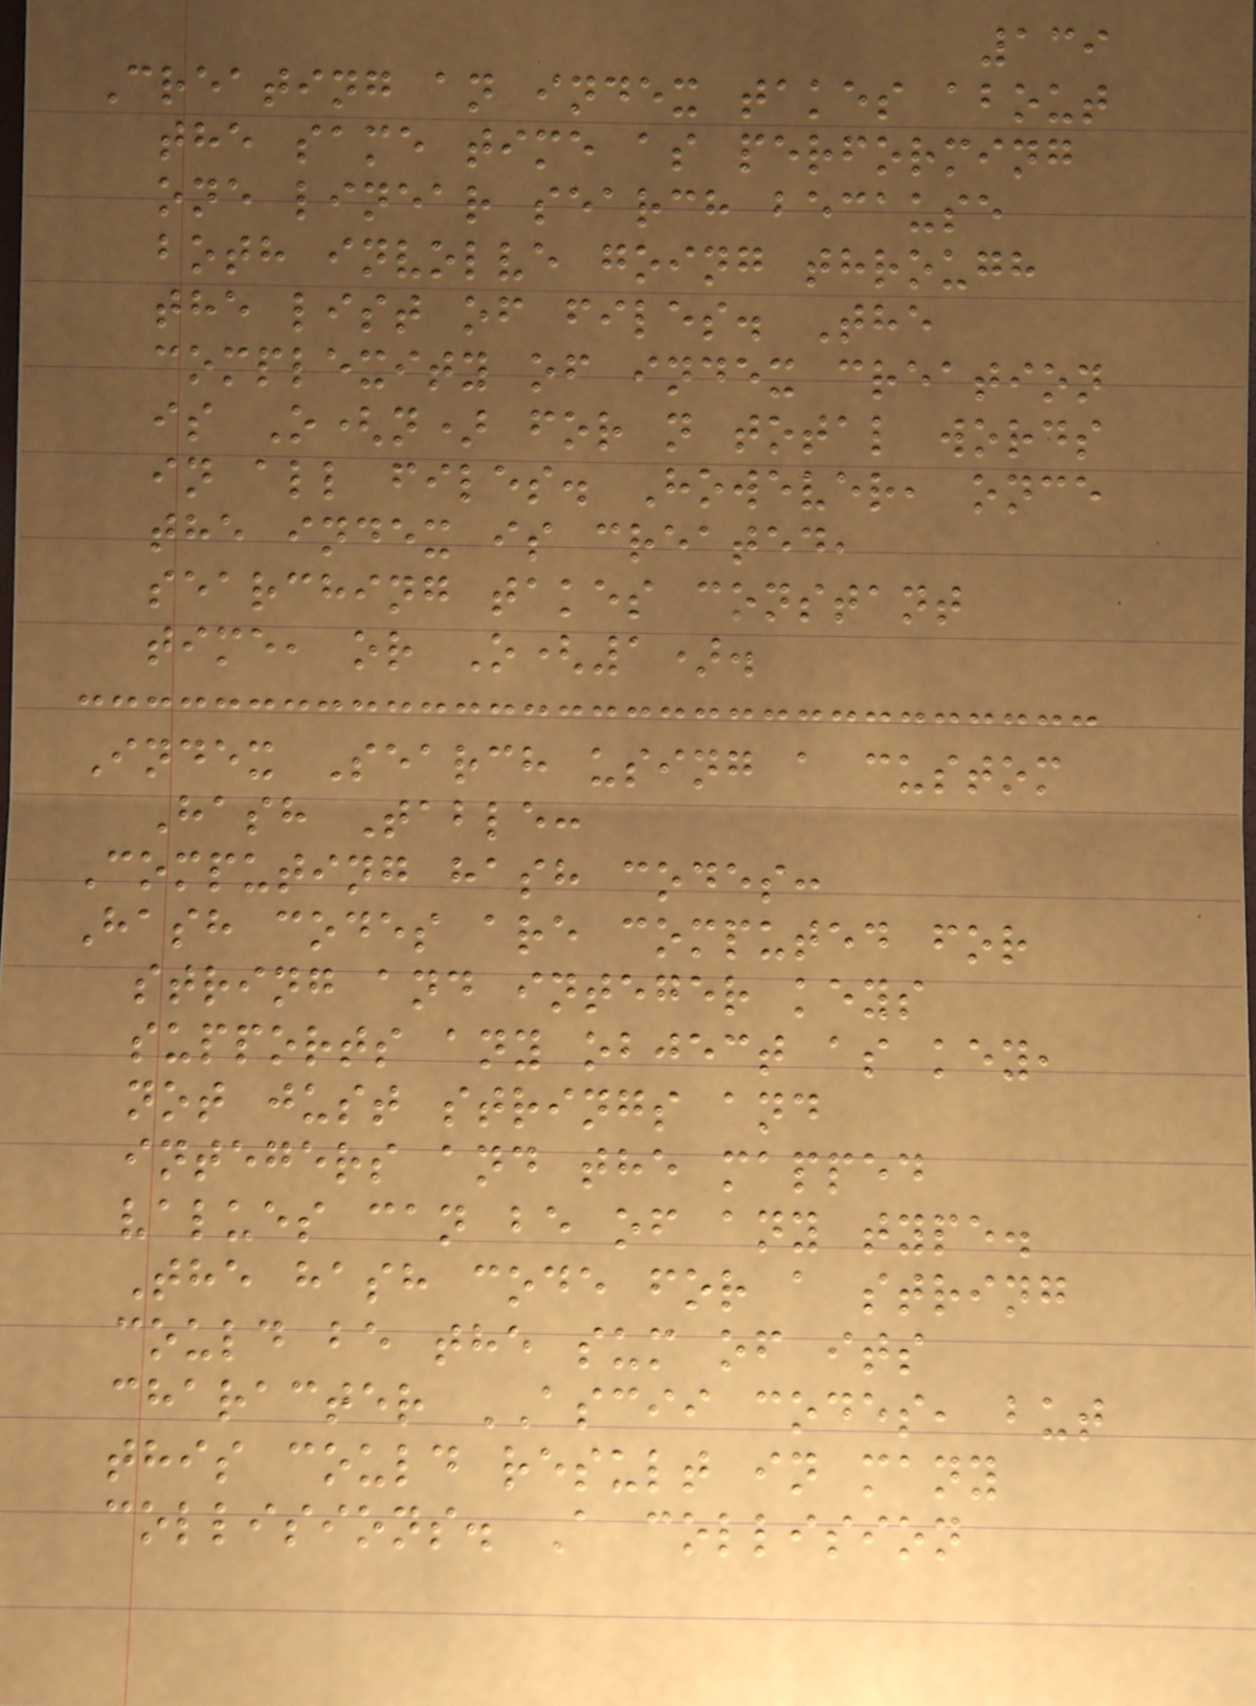139
Creating an index takes about
the same time as performing
one linear search because
both involve going through
the list of files. The
complexity of index creation
is O(n) for n total words
in all files. However, once
the index is created,
searching takes constant
time, or O(1).
Index Search using a custom
Hash Table:
Computing hash codes:
Hash codes are computed for
string and integer keys
supports any object as key,
not just strings and
integers and the mapped
values can be of any type.
The hash code for a string
could be the sum of its
character ASCII codes, but
this could result in many
collisions. A collision
